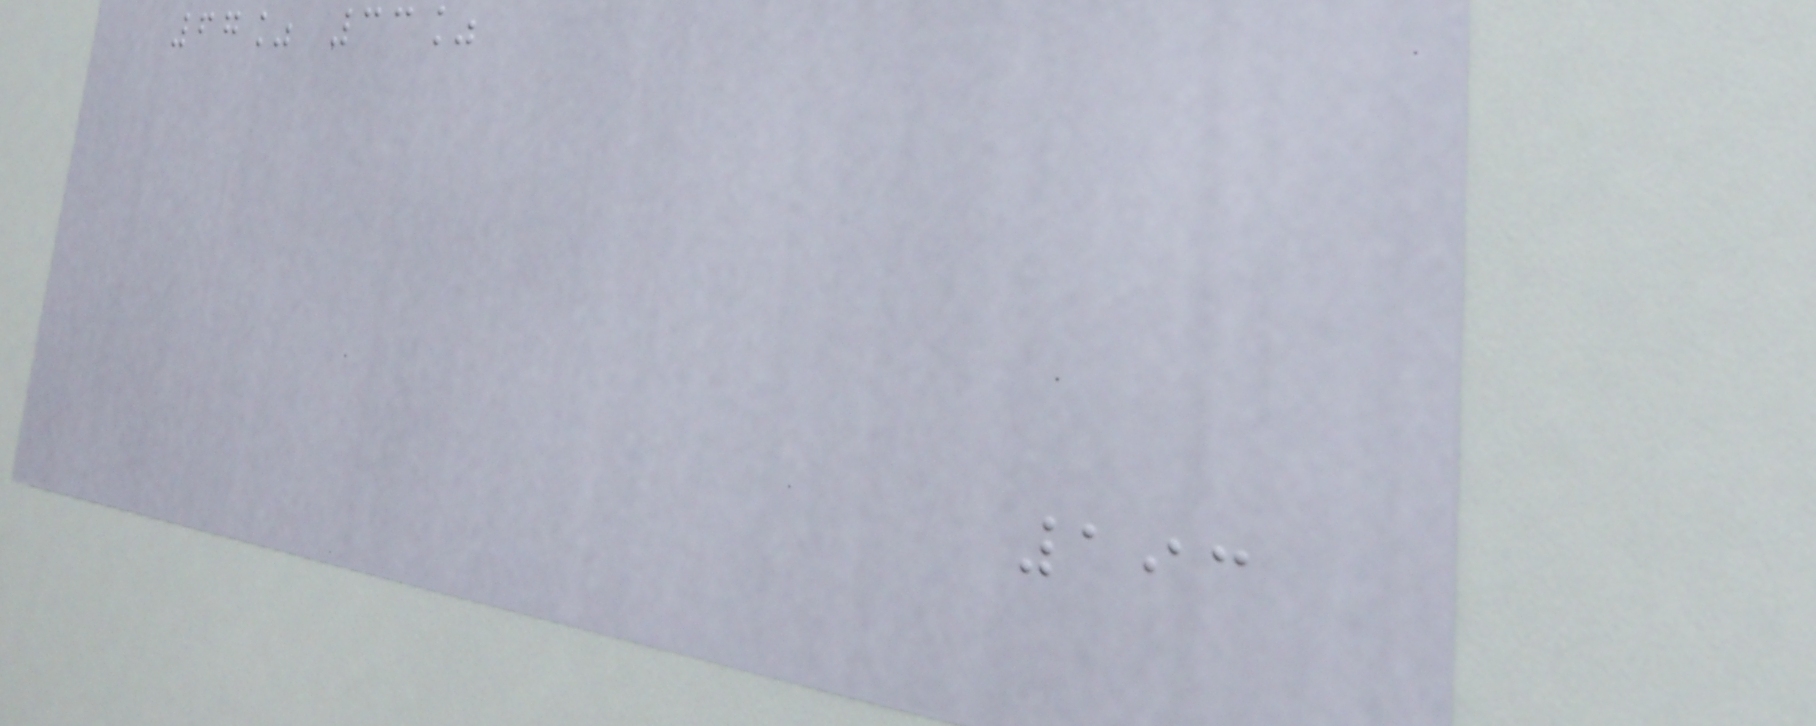67% 33%
193
